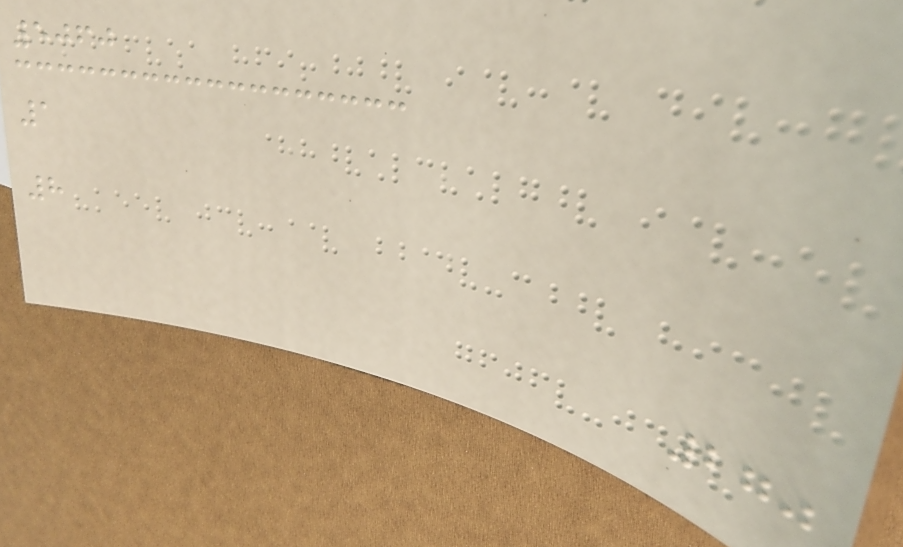5060
1
8
270
